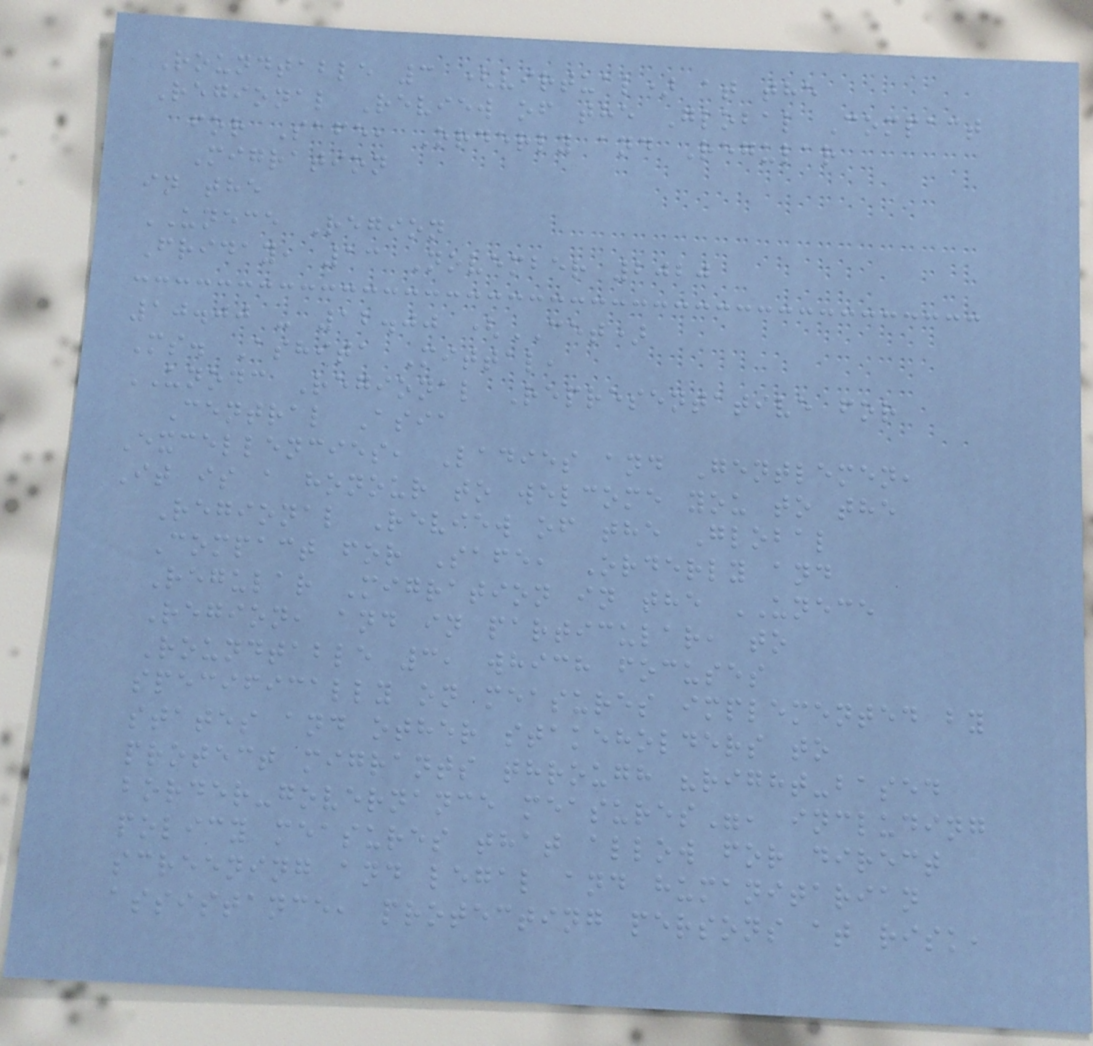Roundtable 3 (virtual) at the
Regional Review of the Global Compact
for Safe, Orderly and Regular
Migration
in the
UNECE Region
Friday, 13 November 2020
10.00 - 12.00 (CET)
Ms. Ashita Mittal,
UNODC Regional Representative for
Central Asia
Excellencies, Ladies and Gentlemen,
It is a honour to welcome you to the
Regional Review of the Global
Compact for Safe, Orderly and
Regular Migration in the UNECE
Region, and in particular, to
Roundtable 3, which focuses
specifically on measures implemented by
states and other stakeholders to
protect migrants through "right-based
border-governance measures", including
policy measures that allow for direct
screening and legal and humanitarian
assistance, protecting persons at risk,
